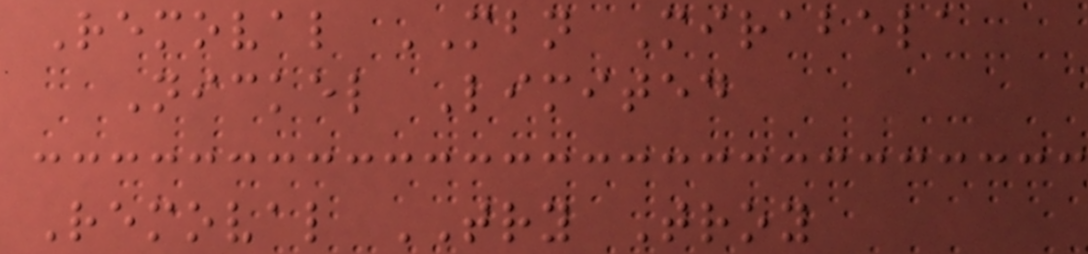Removal MBN Mirabela
Nickel Limited
Removal TRY Troy
